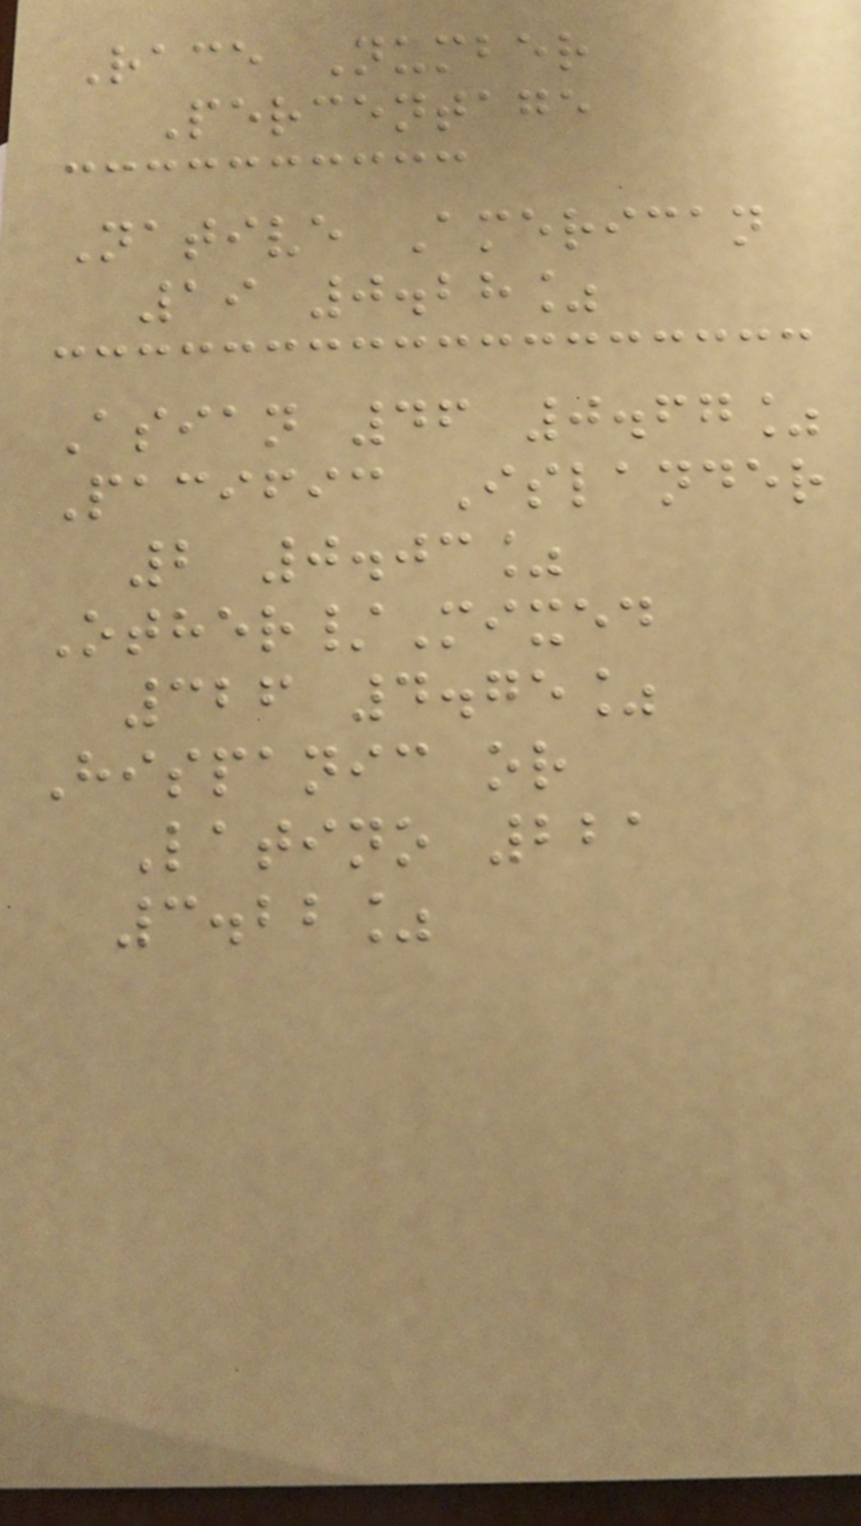Race Number
Percentage
Native American
19 0.28%
Asian 46 0.67%
Pacific Islander
2 0.03%
Other/Mixed
326 4.75%
Hispanic or
Latino 221
3.22%
